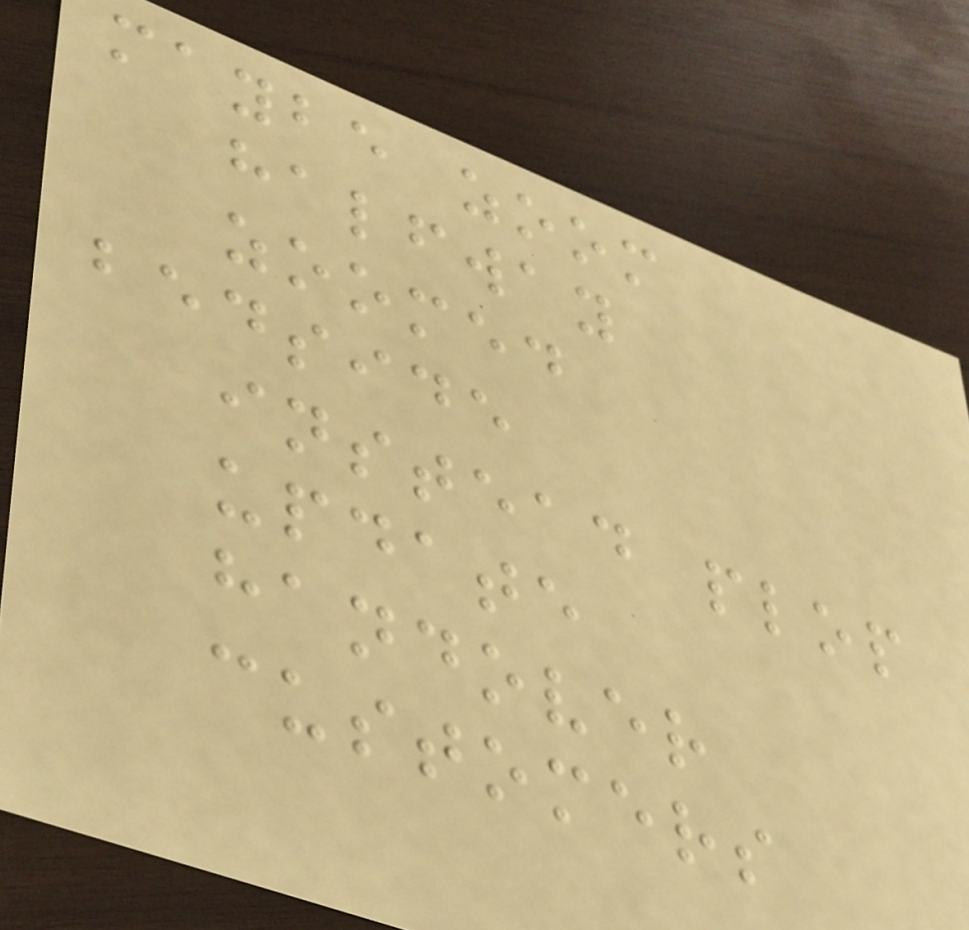maybe zoom
halfway
zoomed
bedside
instead plop
update
handover
customers
